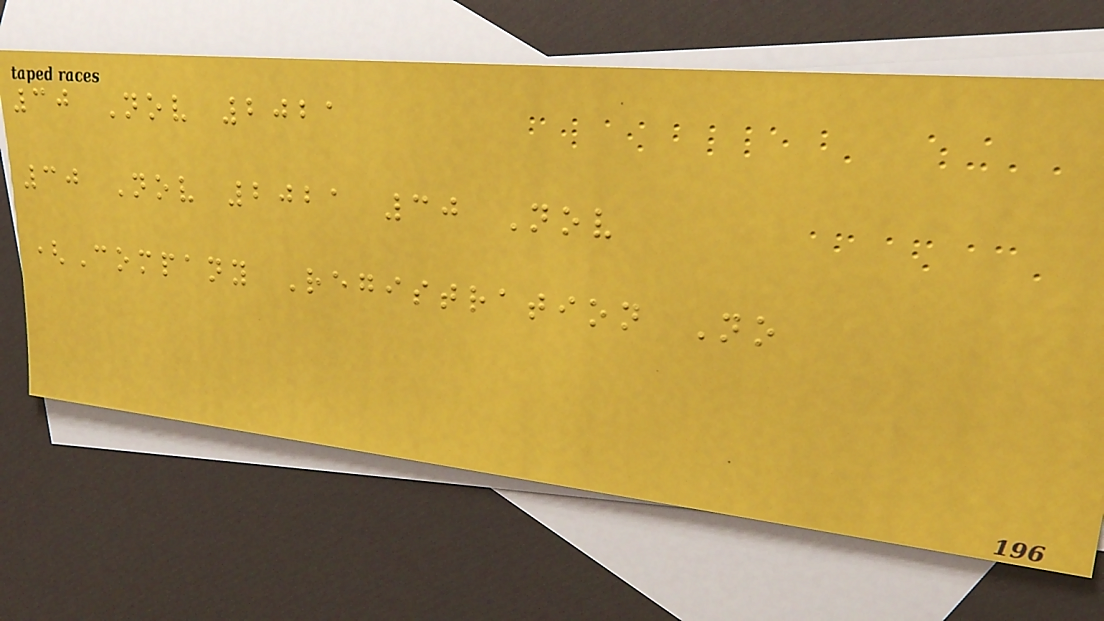30 Nov 2021
30 Nov 2021 30 Nov
(Company Registration No
